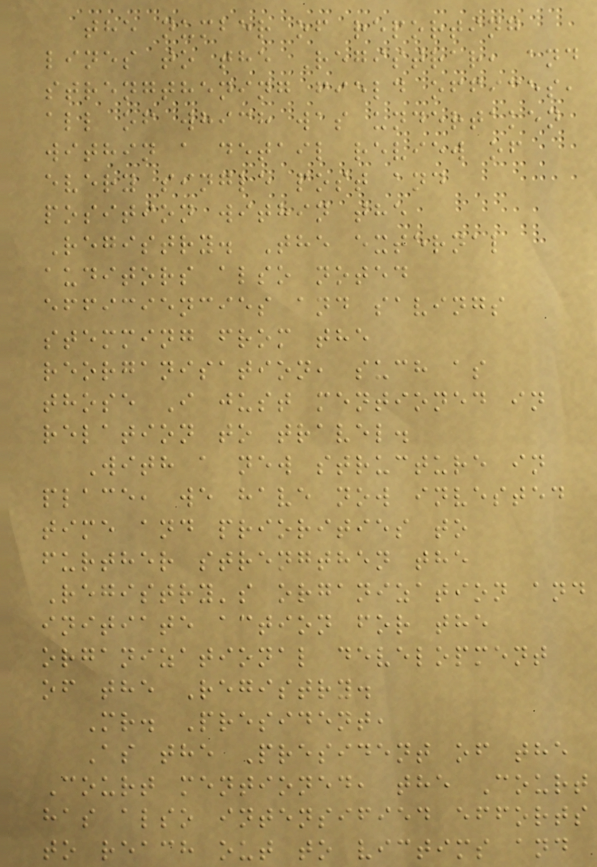the number of reporting
lines to the Registrar, and
strengthening field offices,
all of which was undertaken
within a detail review of
every single post and
position within the
Registry. The external
auditors also noted
efficiencies and savings
stemming from the
reorganisation, such as
those I just mentioned in
relation to travel.
With a new structure in
place, we have now invested
time and priorities to
further strengthen the
Registry's organization and
initiate action for the
organizational development
of the Registry.
Mr. President,
As the President of the
Court mentioned, the Court
has also intensified efforts
to reach out to victims and
